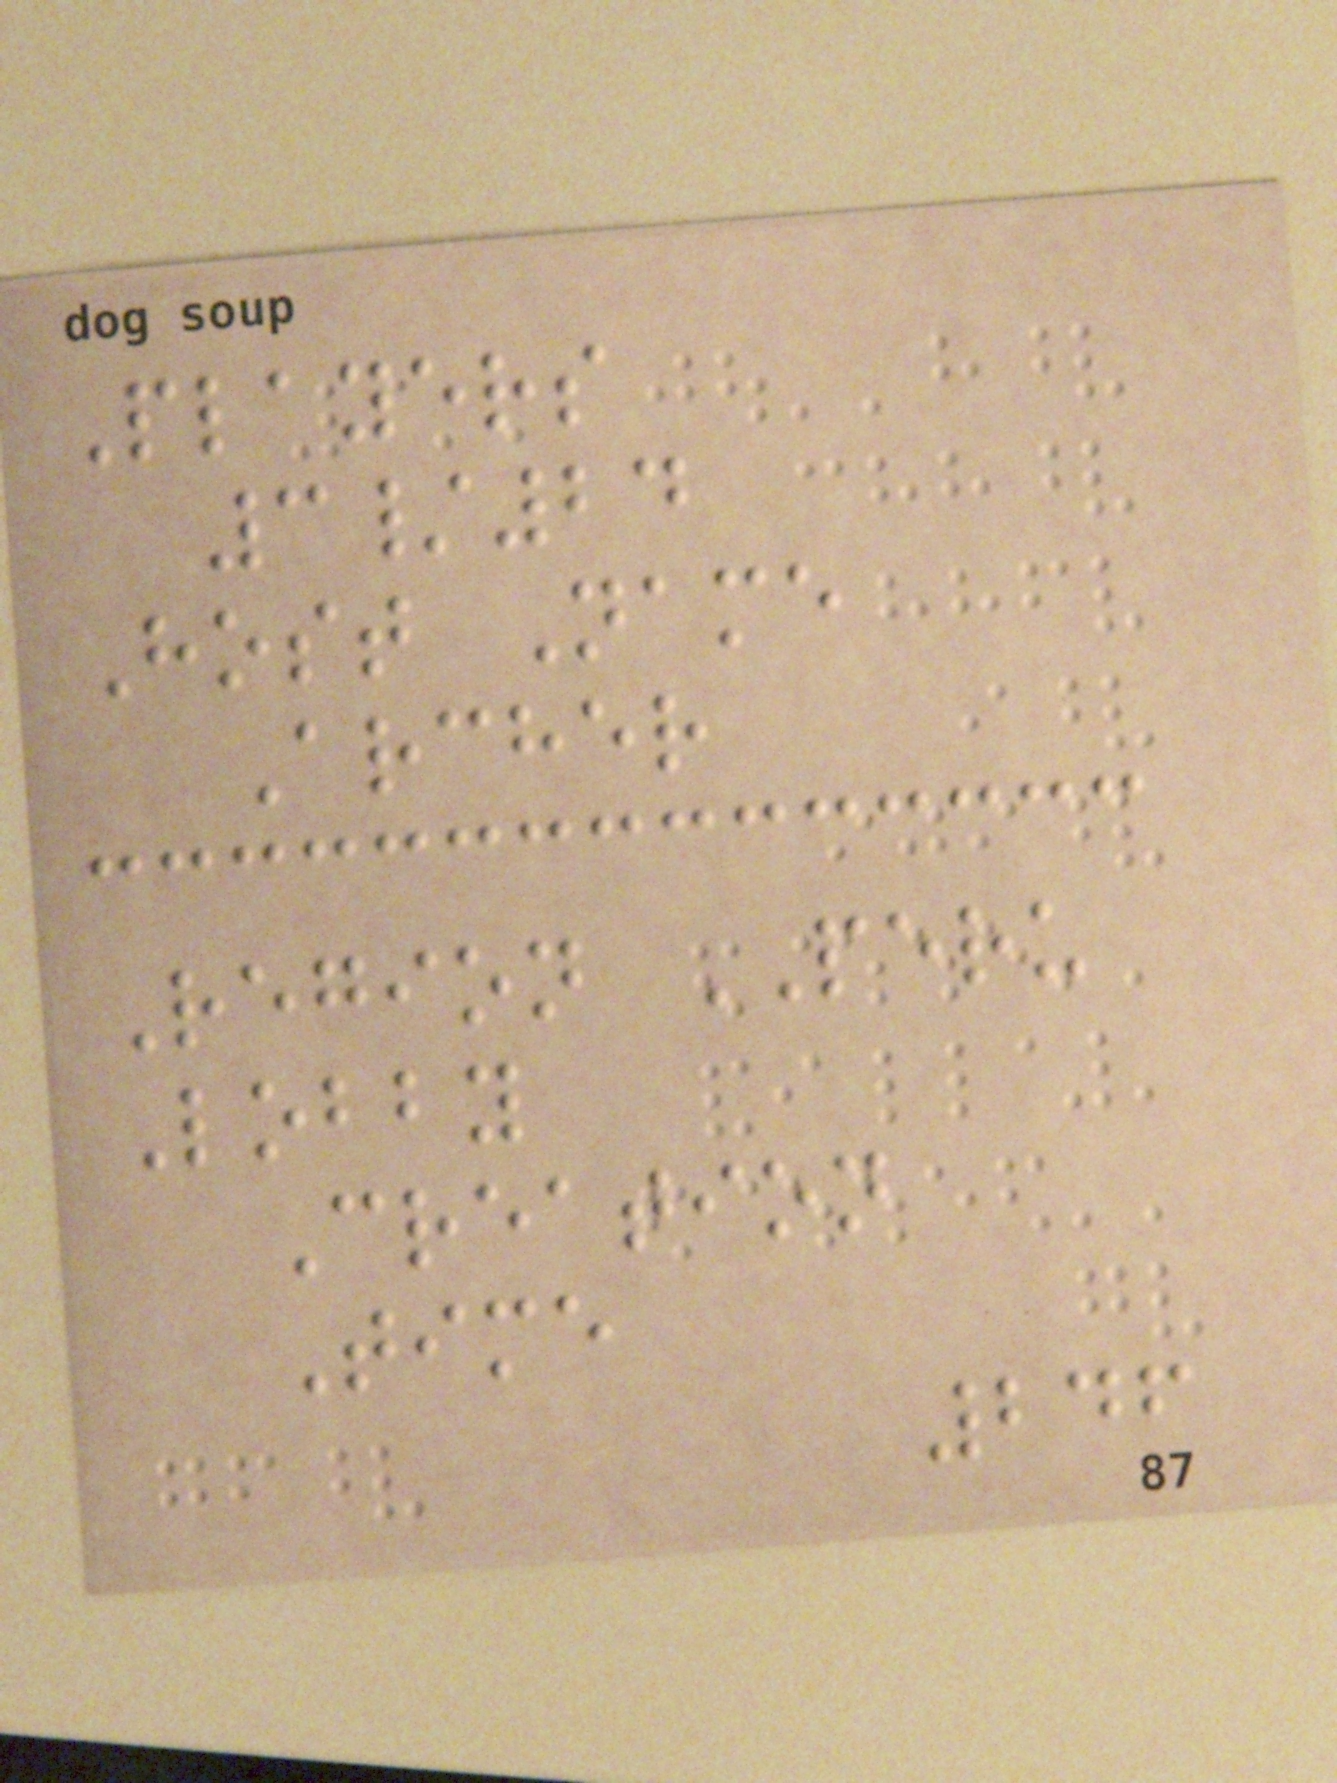Players
3/24
Host Name
Archer
Region PERU
Lobby
Creation
Time
246
